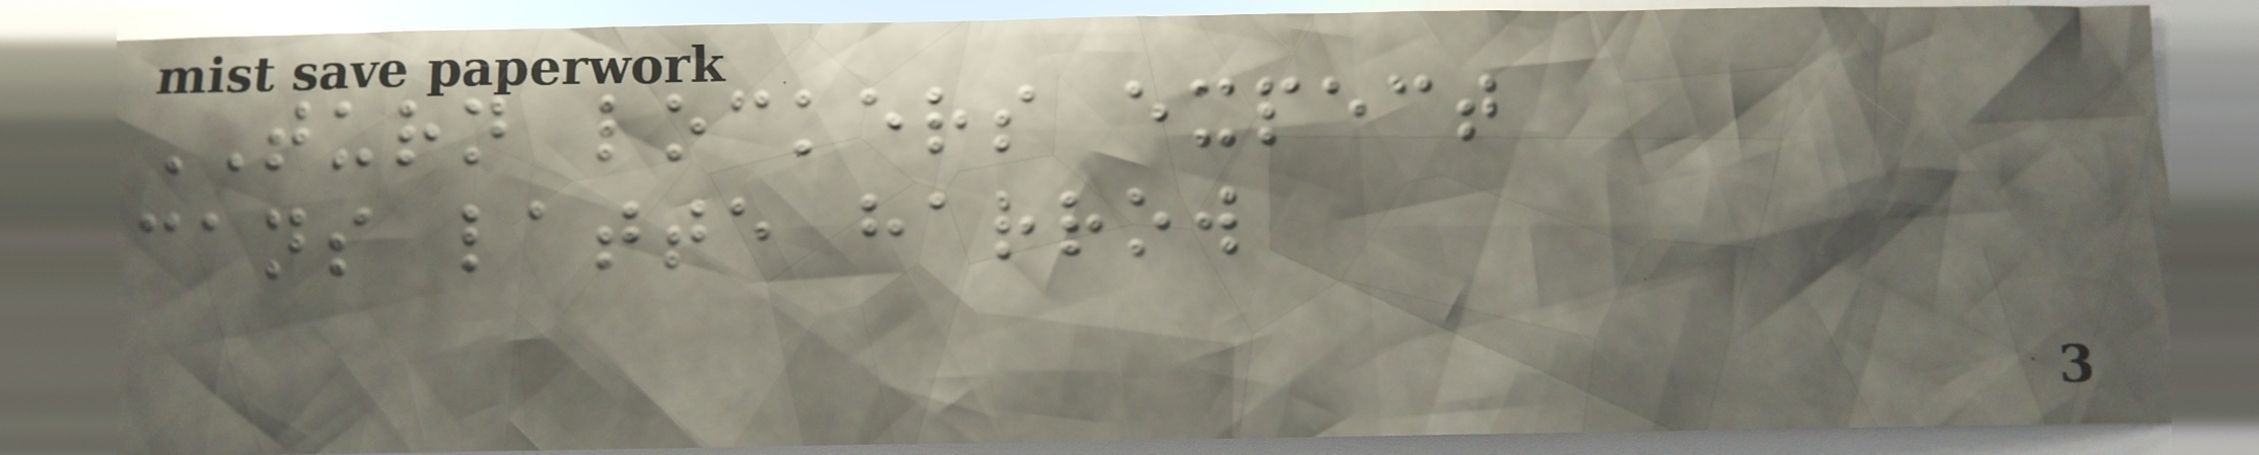TURN lockers expect
cans latte harrow
